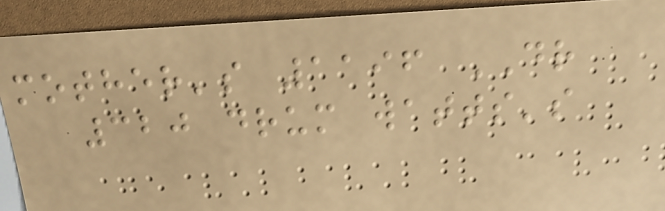mother's 1196 DR
320 drum watts's
